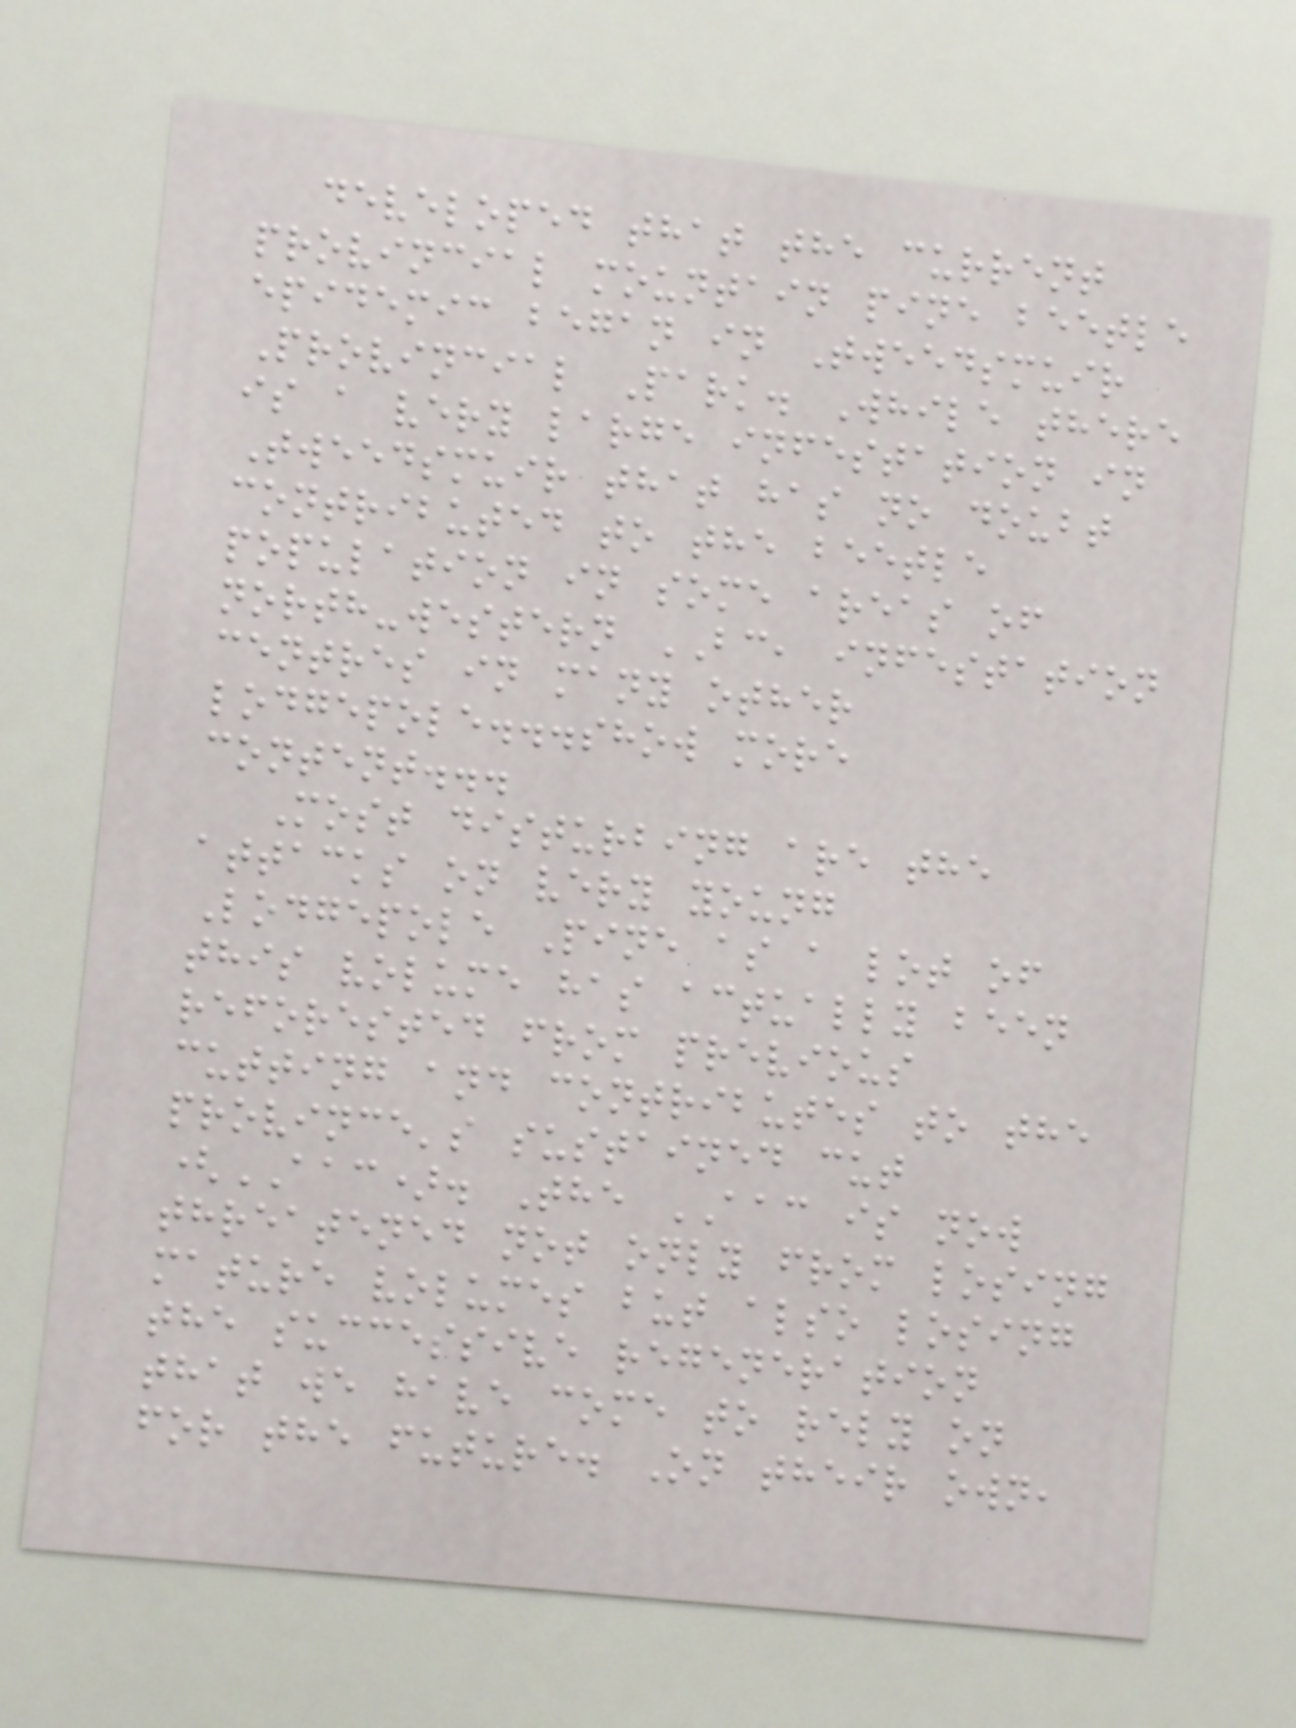developed that the current
provincial mountain pine beetle
epidemic began in Tweedsmuir
Provincial Park. While there
is a very large infestation in
Tweedsmuir that has no doubt
contributed to the beetle
population in some areas of
north-western BC, infestation
centres in many other
lodgepole...show more
content...
Most disturbing are the
attacks on very young
Lodgepole Pine as a lot of
this volume has actually been
reforested from previous
cutting and contributes to the
province's sustained cut
(AAC). The AAC is now
threatened not only from losing
mature volumes but also losing
the successive regeneration
that we have come to rely on
for the future. On their own,
